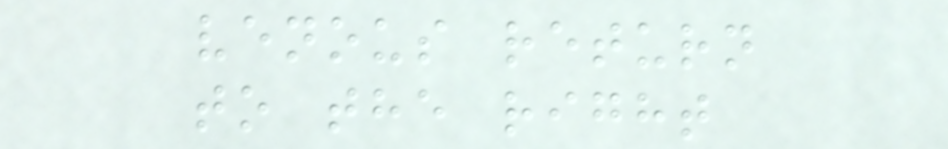venous return
to the right
